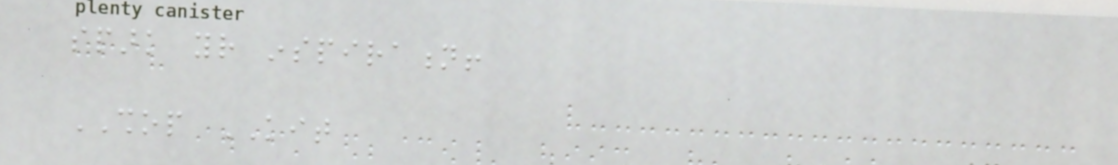spark your inspiration!
SHOP KIT
